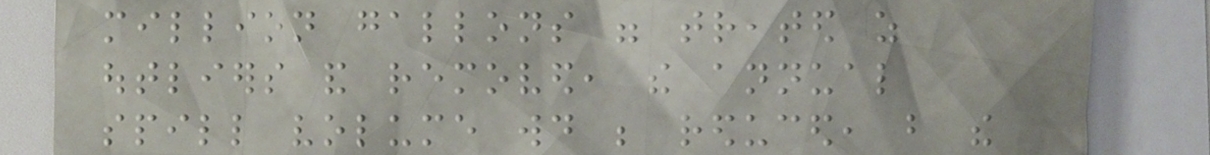million gallons were treated as
outliers and removed, the annual
spill volume would be reduced, but the
